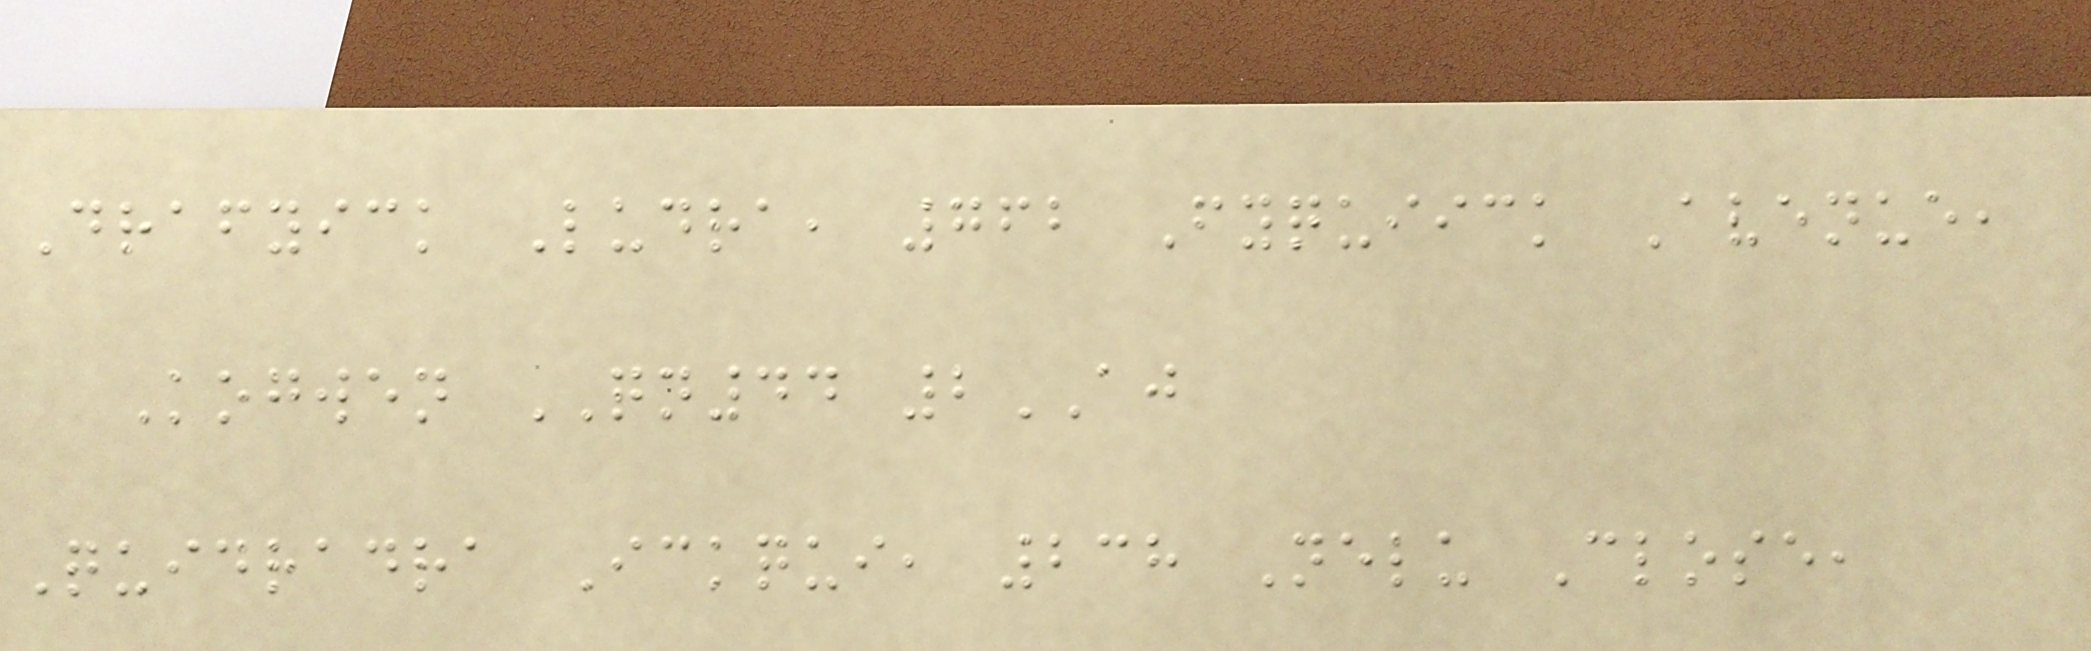Drafyick Ludra, 762 Fyquiick Avenue,
Kogwen QN44 2AJ
Quidradra Ickqui, 238 Nelu Close,
